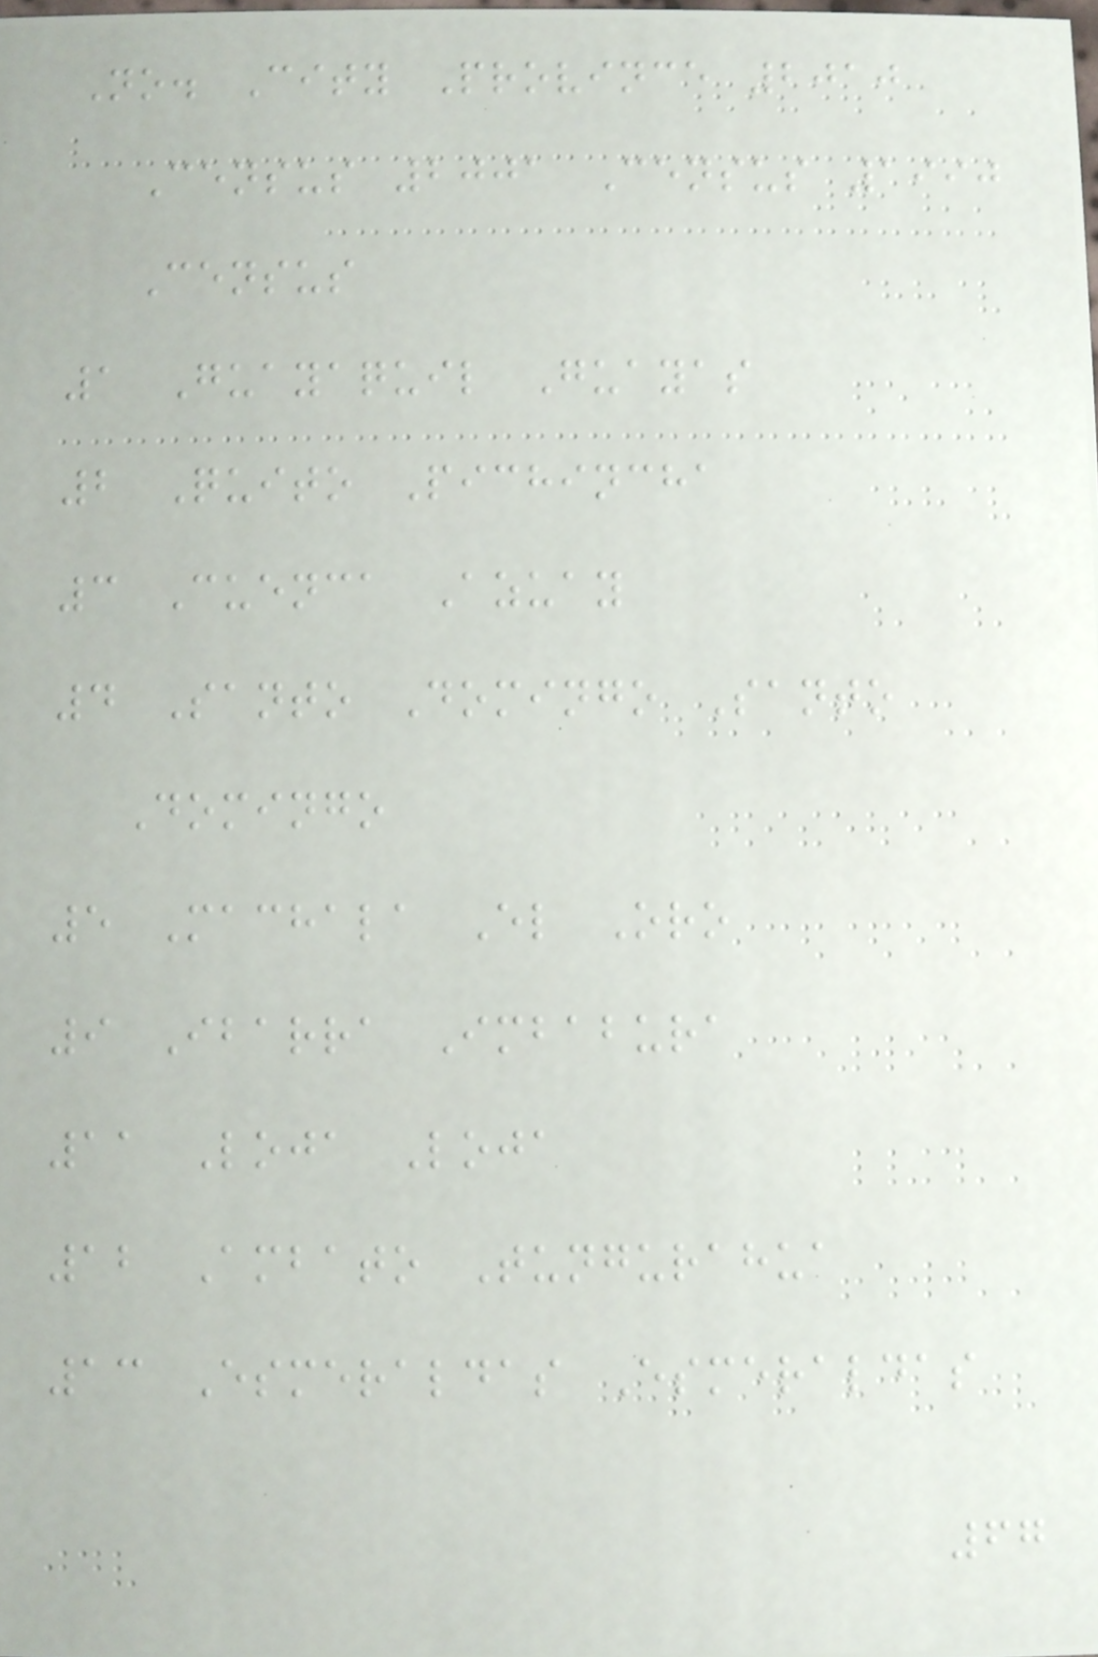No. City Province 2010
Census 2001 Census 1990
Census
1 Guayaquil Guayas
2 Quito Pichincha
3 Cuenca Azuay
4 Santo Domingo Santo
Domingo
5 Machala El Oro
9 Ibarra Imbabura
11 Loja Loja
12 Ambato Tungurahua
13 Esmeraldas Esmeraldas
67
